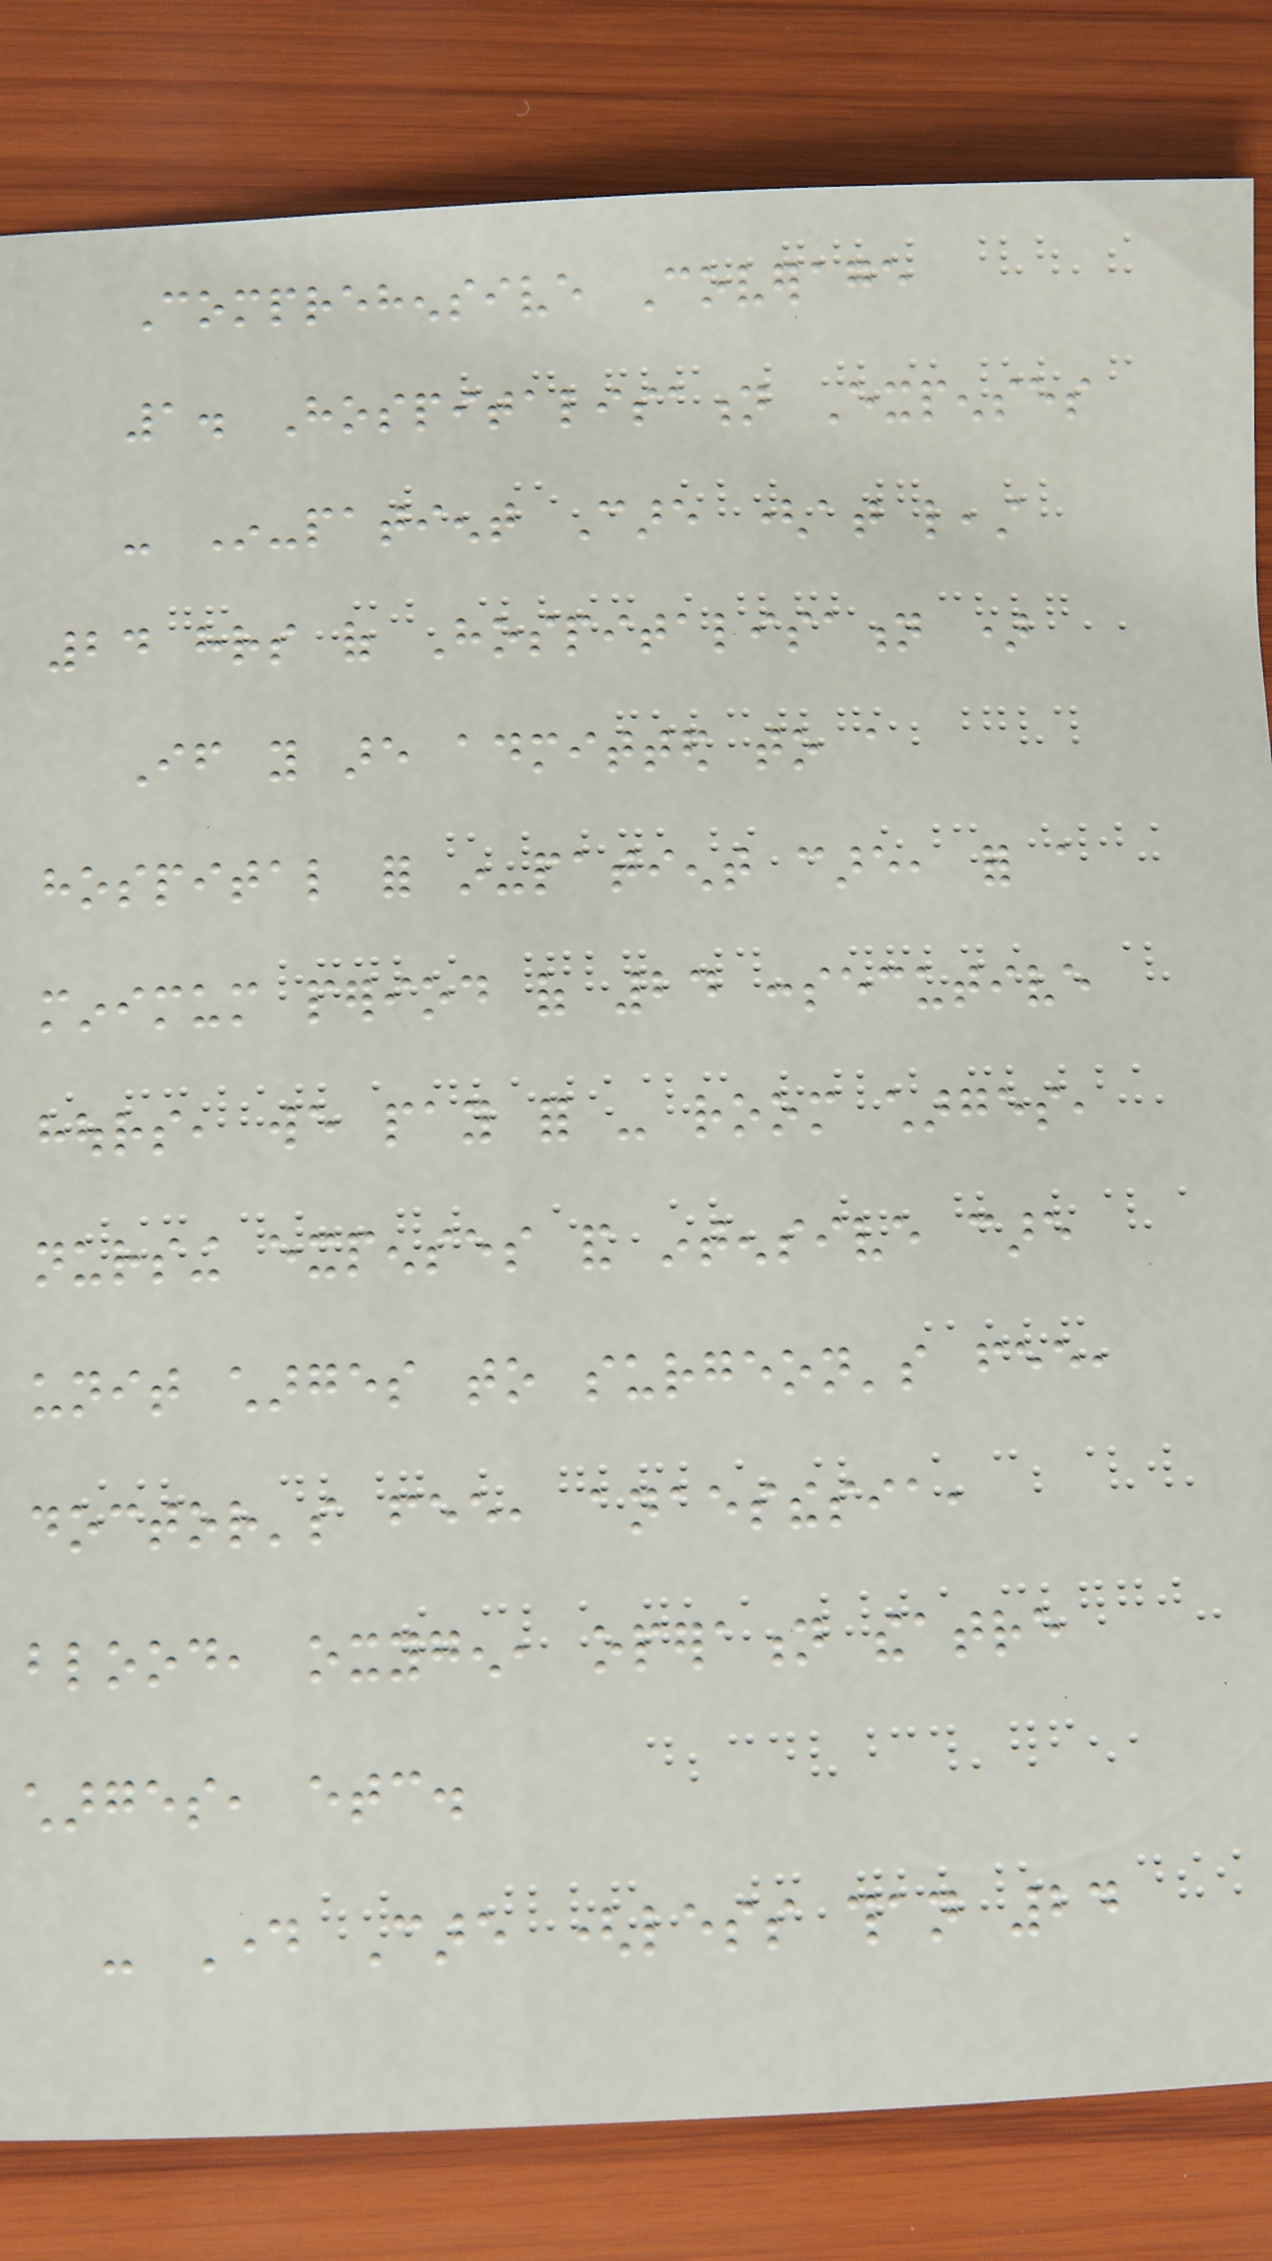Comprehensive Coverage
1. Hospitalisation Expenses
- In-patient Care (at least
24 hrs of Hospitalisation )
If you are admitted to a
hospital for in-patient care, for a
minimum period of 24 consecutive
hours, we pay for - room charges,
nursing expenses and intensive care
unit charges to surgeon's fee,
doctor's fee, anaesthesia,
blood, oxygen, operation theatre
charges, etc.
- Day Care (less than 24
